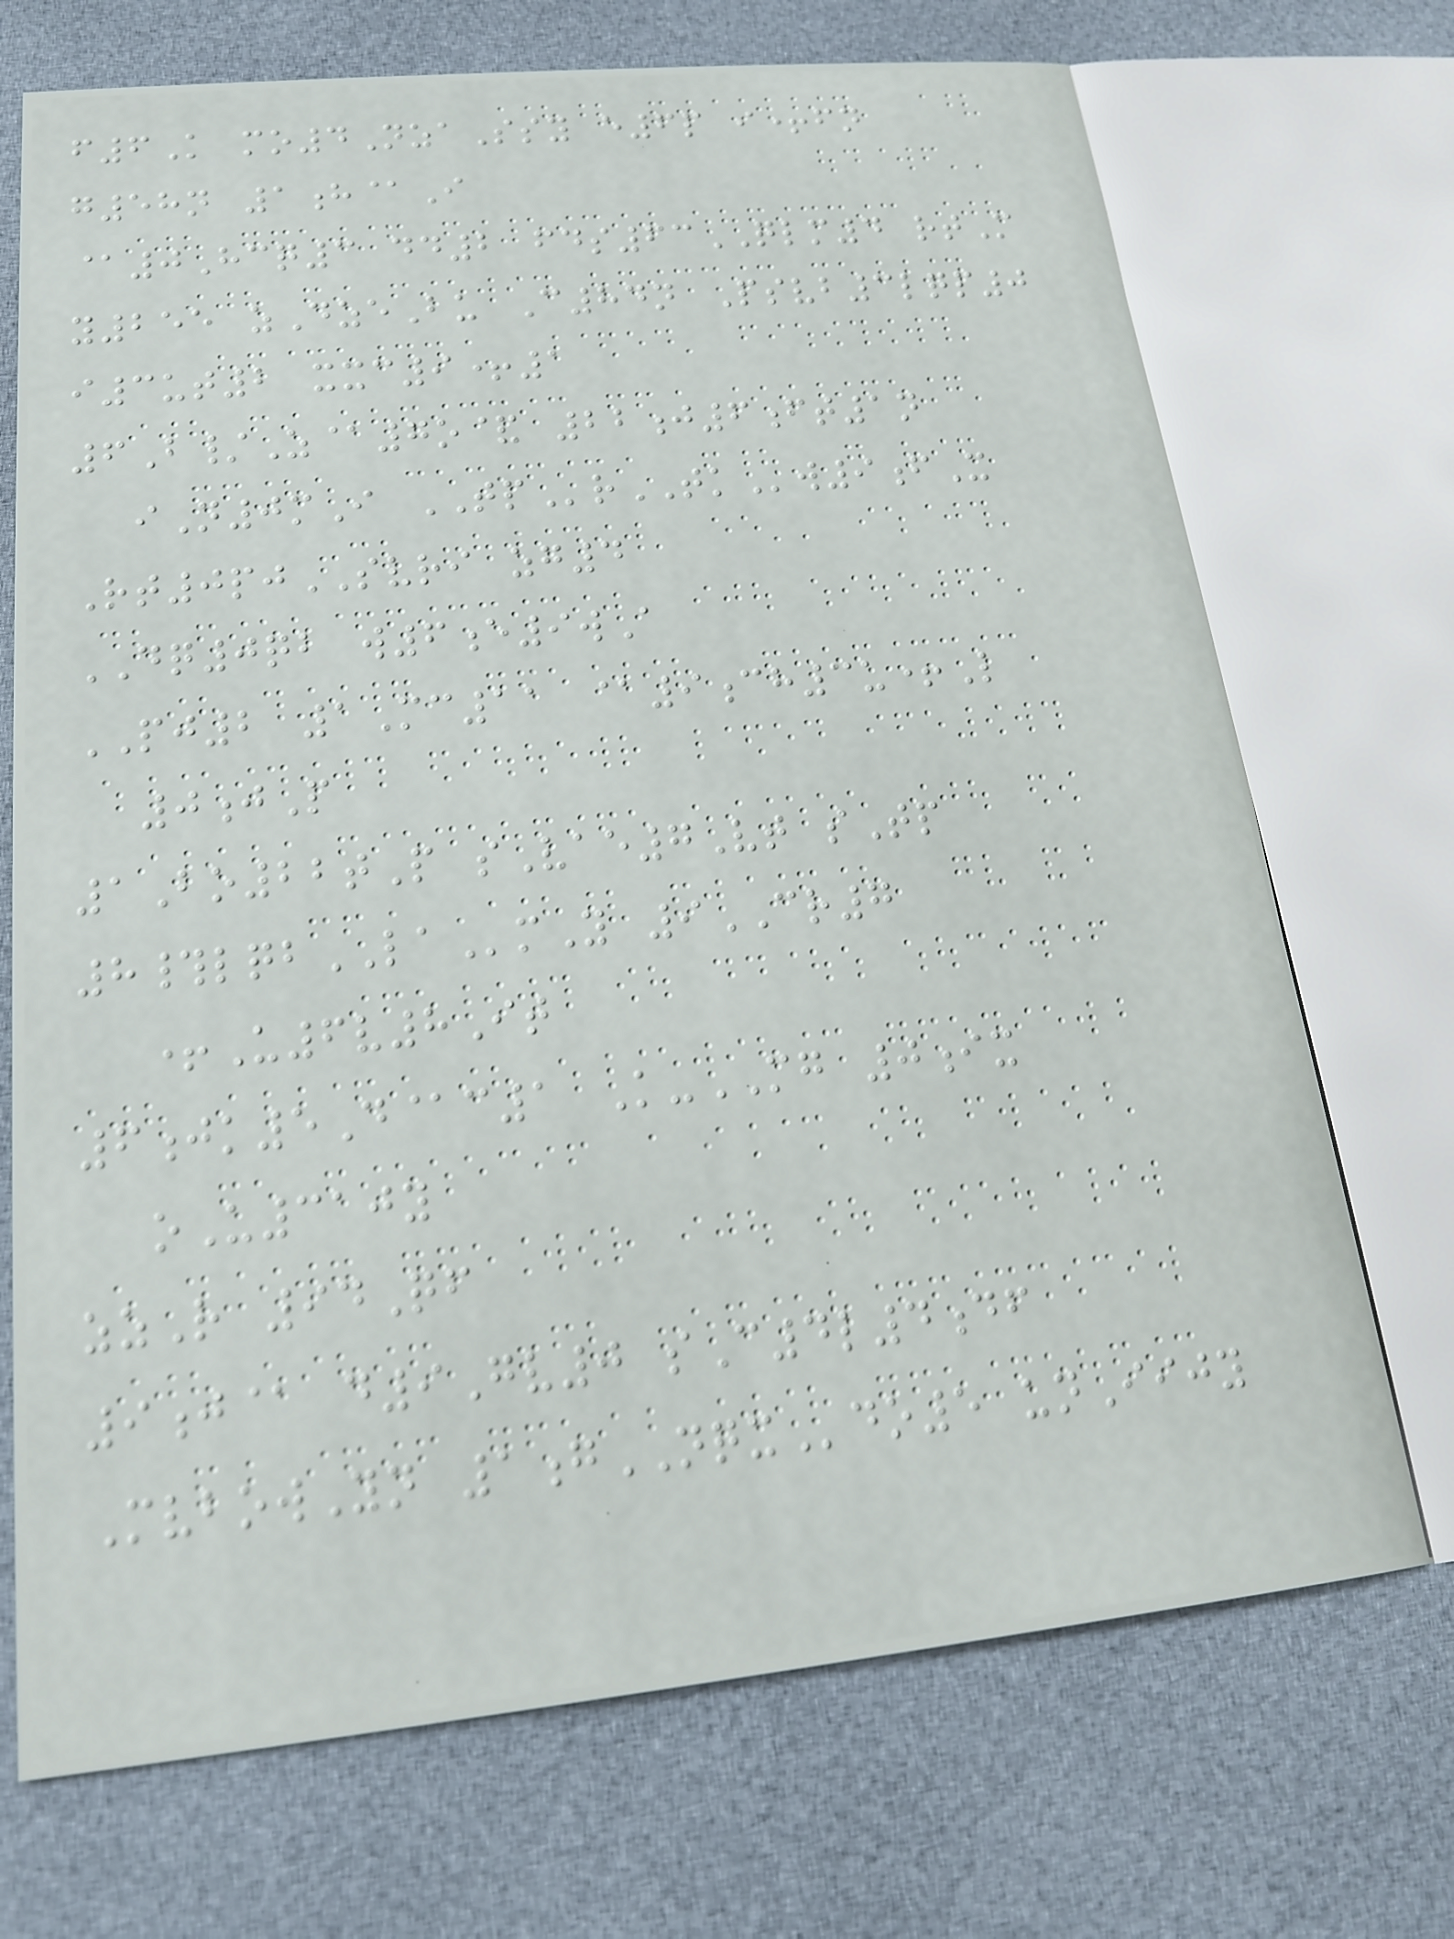f6K mo4NzaSsy e6p i+fn
g58n 1h@I
@0Hcq3 dd2 fds63QLM4 rtM
y255 zDzeBu C84n Psvb3lqp0
i3ut2 xxc9+1
6B/Z@7o& 22j6ft1n
iN0mI TPrTKw9fX
Rt0pjSVRI zg4
DQ0qb w6e9wA
PJ2 1Mc11 @9ch3u+L
0jP
1Bo22tP sVae7Vt sTp
8#lqbLAmY 9CR7
+U6v8It
6jk5D@c1 K-MG 0ix
oU310y
zzR 94Qf
9j@ d9Gv0 sC4l4df
MvbowYn 1gNQXdo5 unIijy
